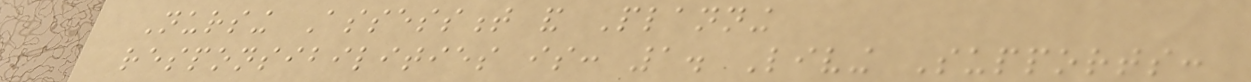Nursing Assessment and Planning
responsibilities is: 1. Living Supports:
